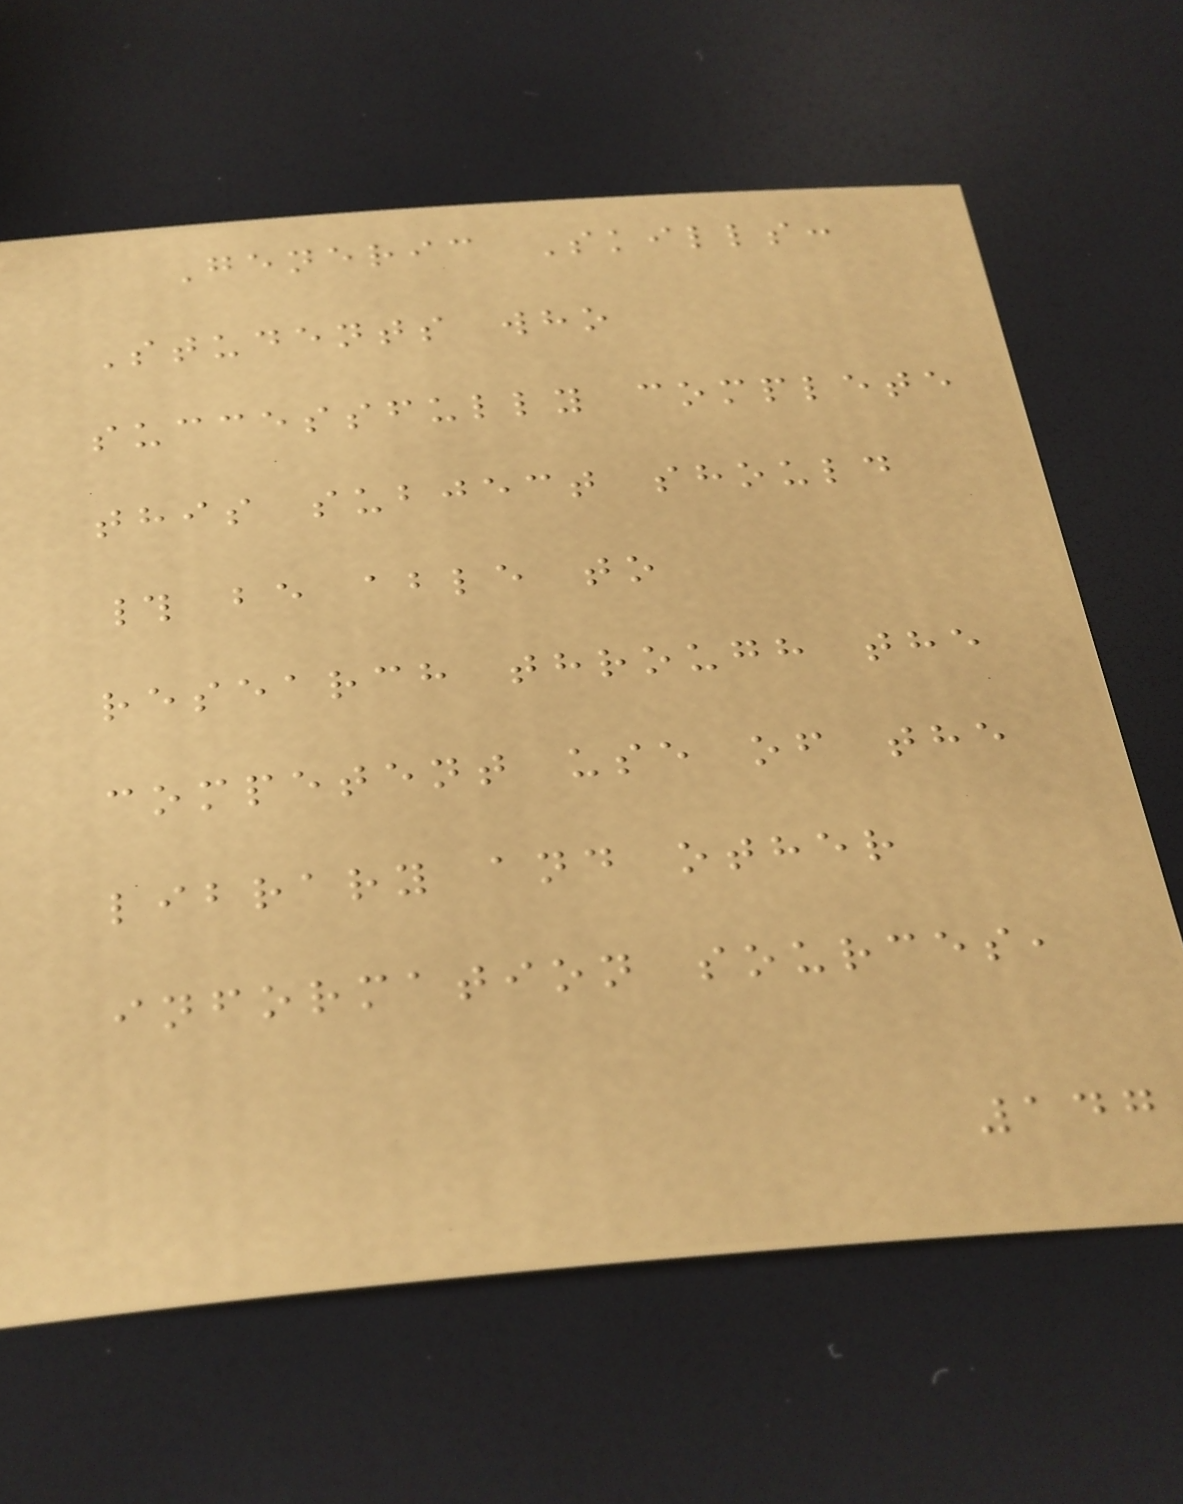Generic Skills:
Students who
successfully complete
this subject should
# be able to
research through the
competent use of the
library and other
information sources,
147
